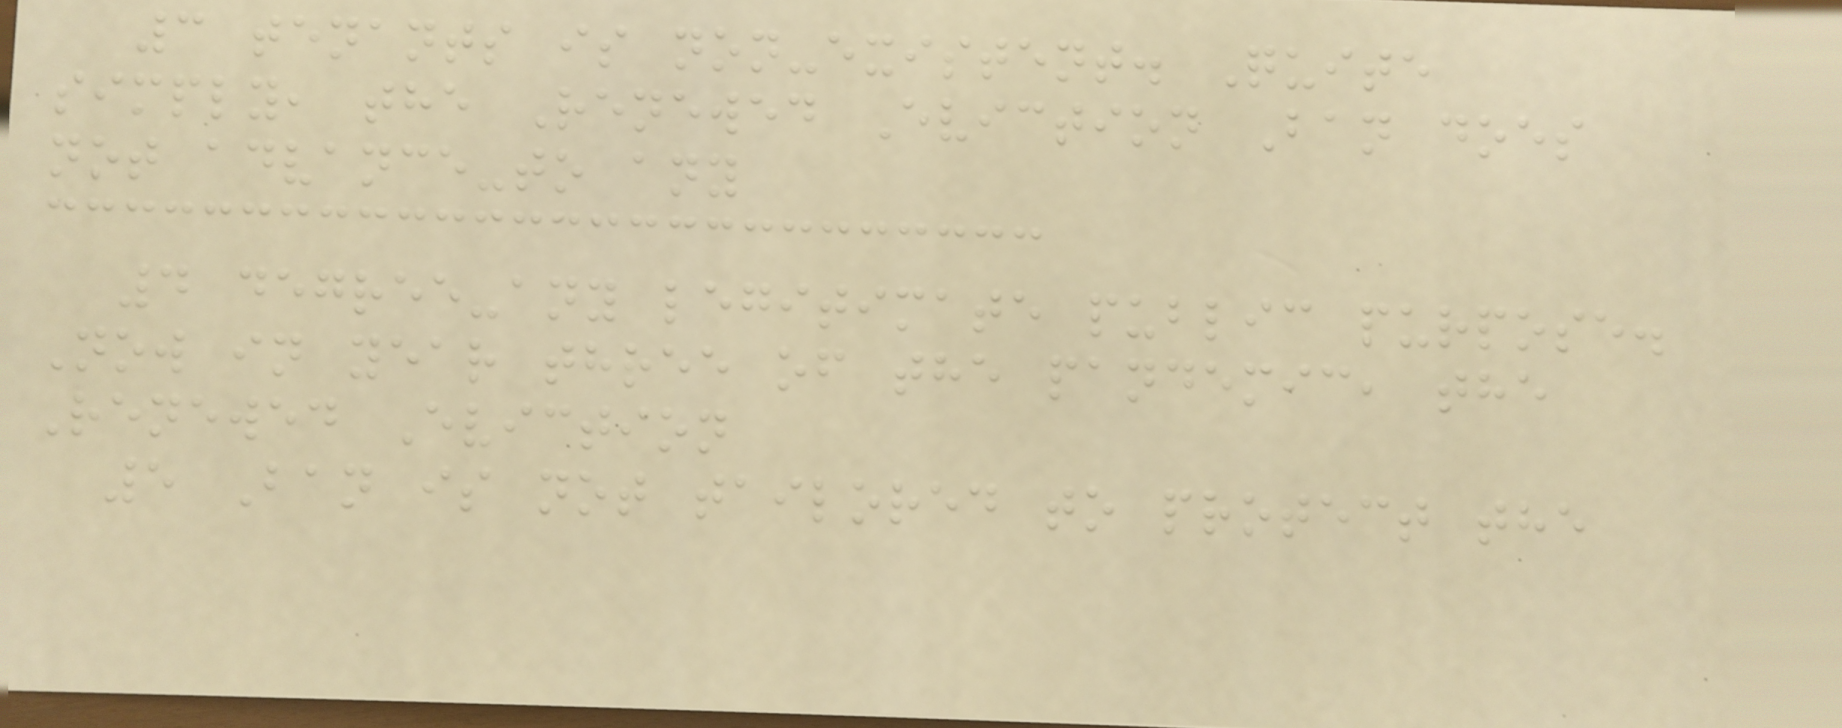3 tenants is non-existent. Quite
simply, the Renewed Eviction Ban does
not advance-to any
4 degree-any legitimate public purpose.
Now in year three of the pandemic, the
Renewed Eviction
5 Ban is not tailored to protect the
